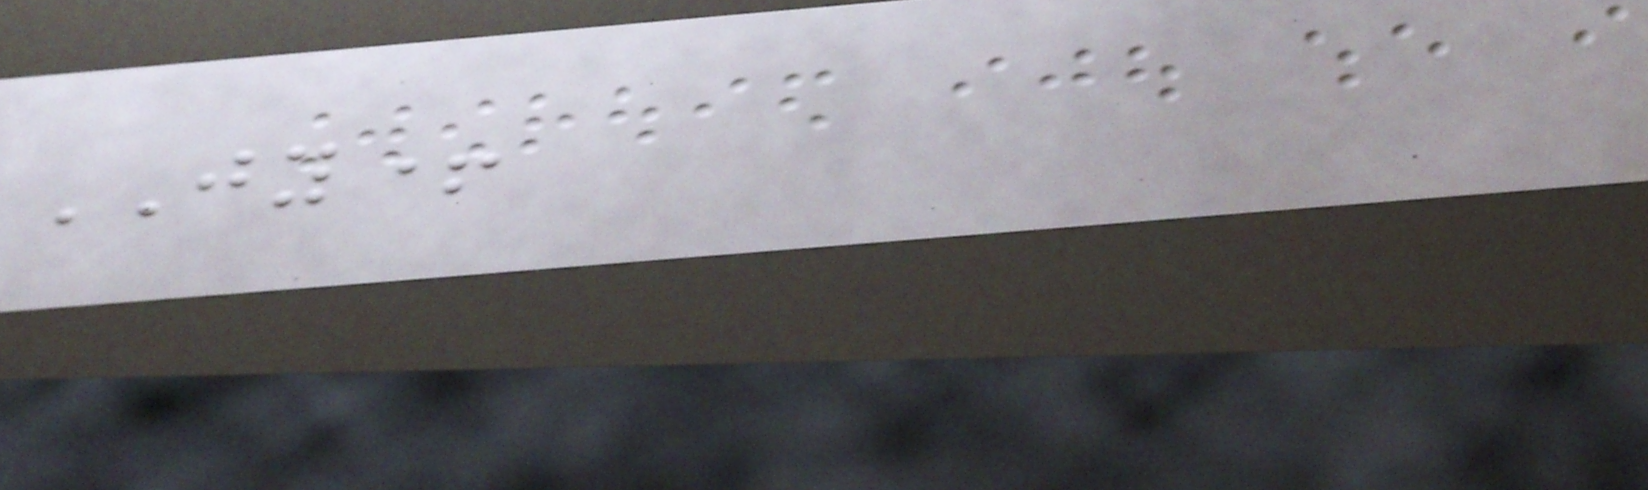JY+
